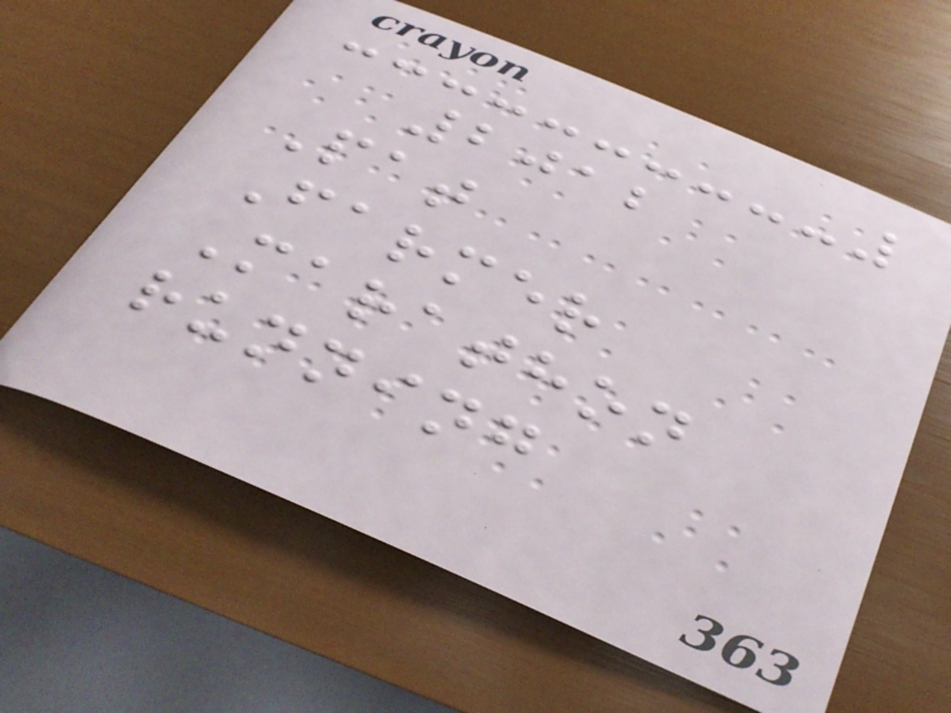2012
Pat
Farmer
Marathon
running
